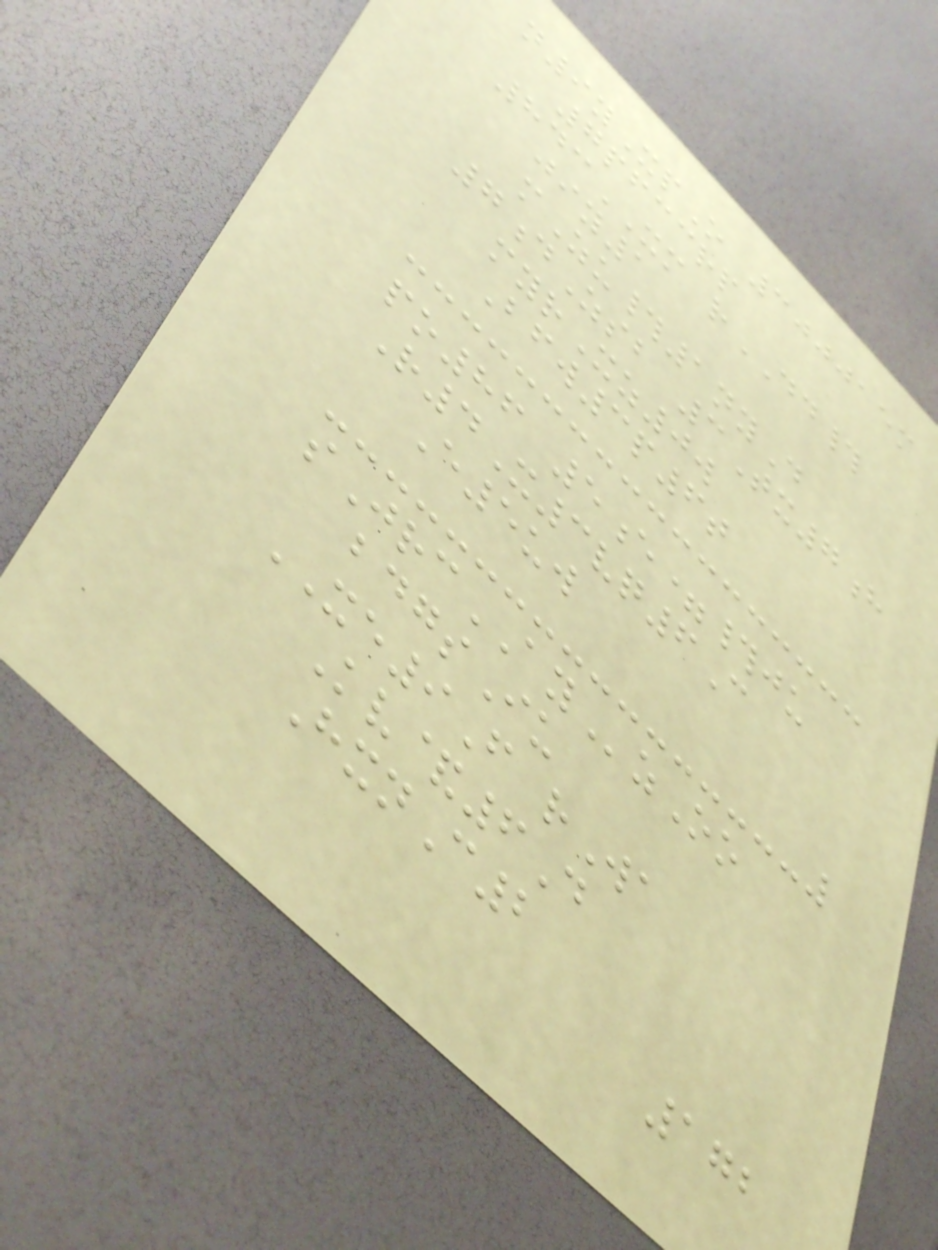n9yXpO 300015m
7pfccrp
843XM rDD#
jiy1
mZu#1nyD
7dZsb 3Tx7h
myrXz0w
Bfw3p6t
po86 5e=#ju
R4X3vq6C
E5uw
sJrcAYzOo
bdgsIu
XE9F rWa
Kv&6D
HxnC2
172
